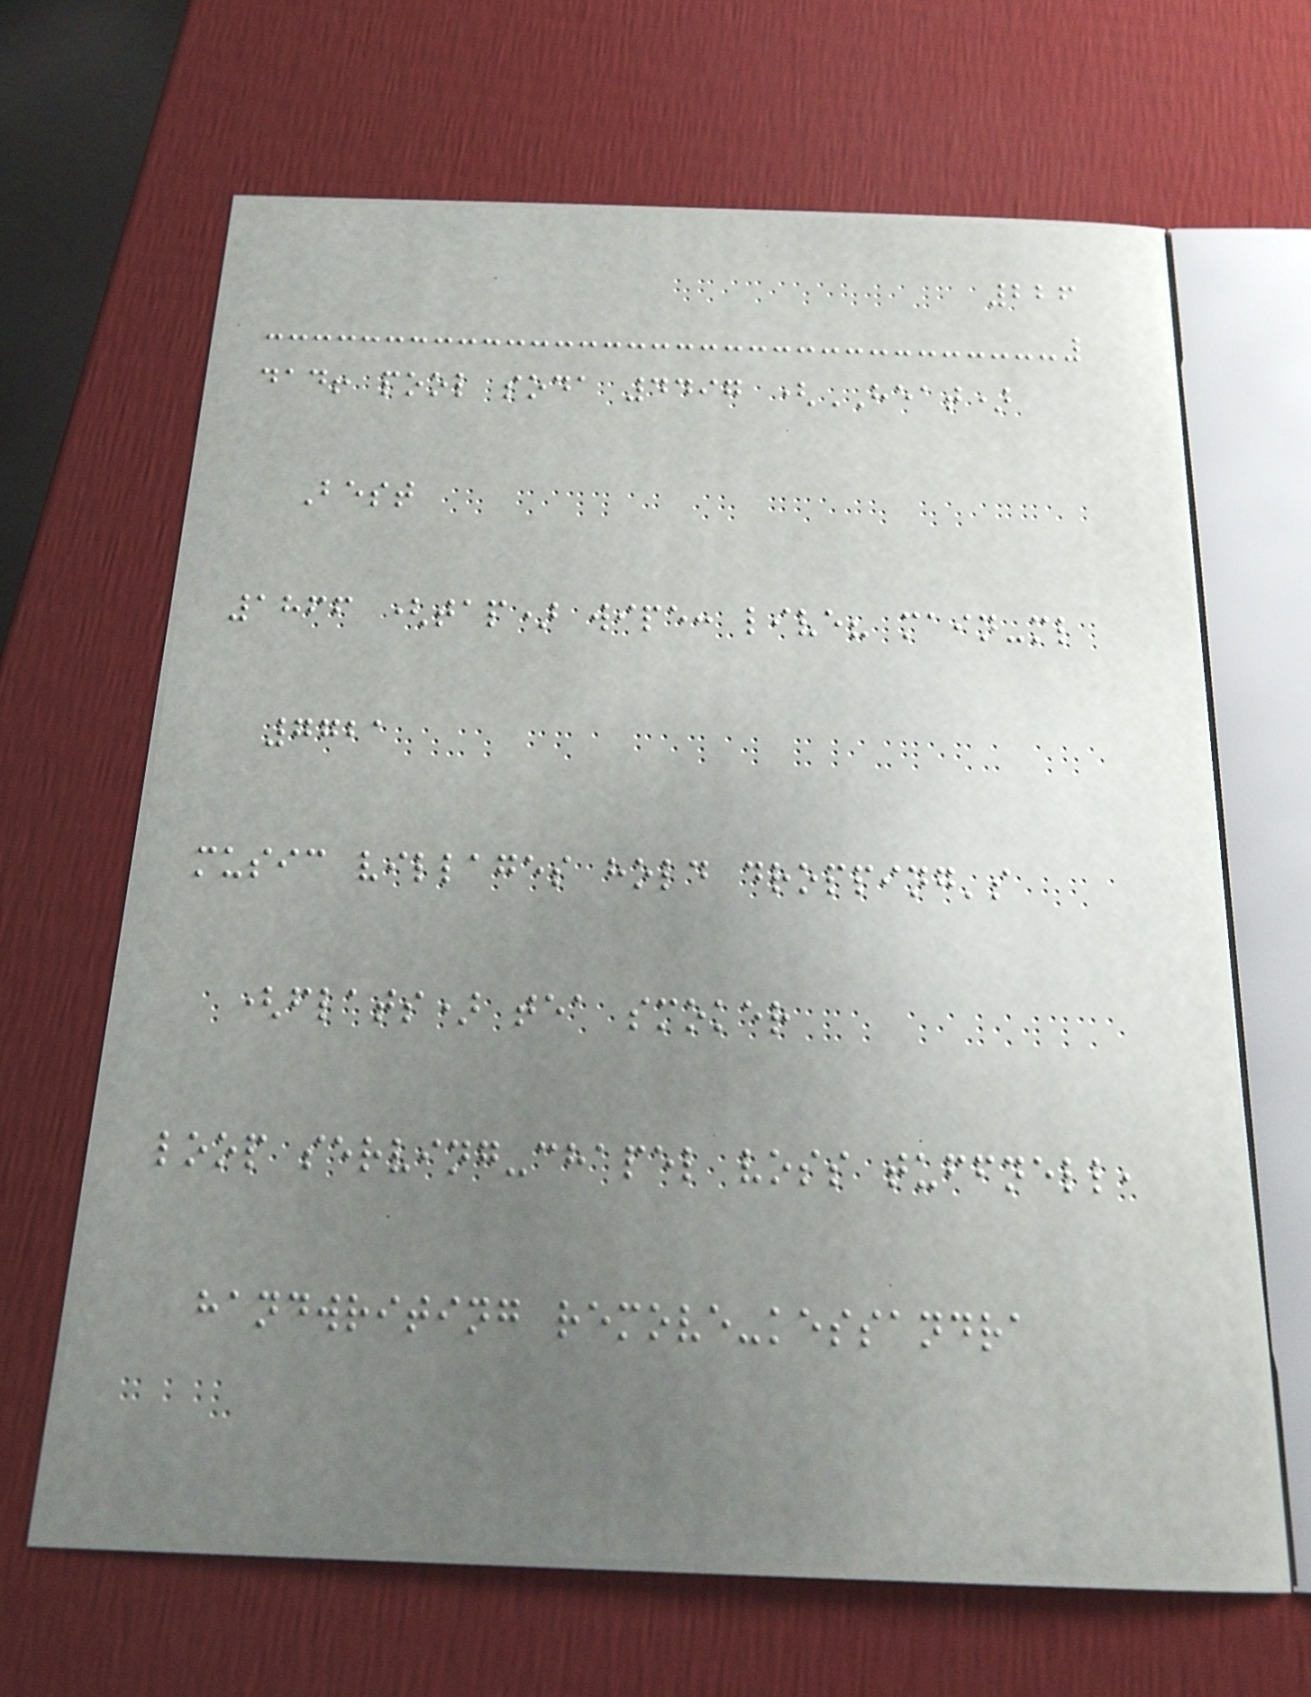226
dad! pool soda 4497 (HEAT)
Best
1866 (tap) wipe: live? main-ml
7721
music villages hold dropping's
(flats) tea smoker
loop serving-chapel voss tuffnell,
handwriting remove-kessandra
